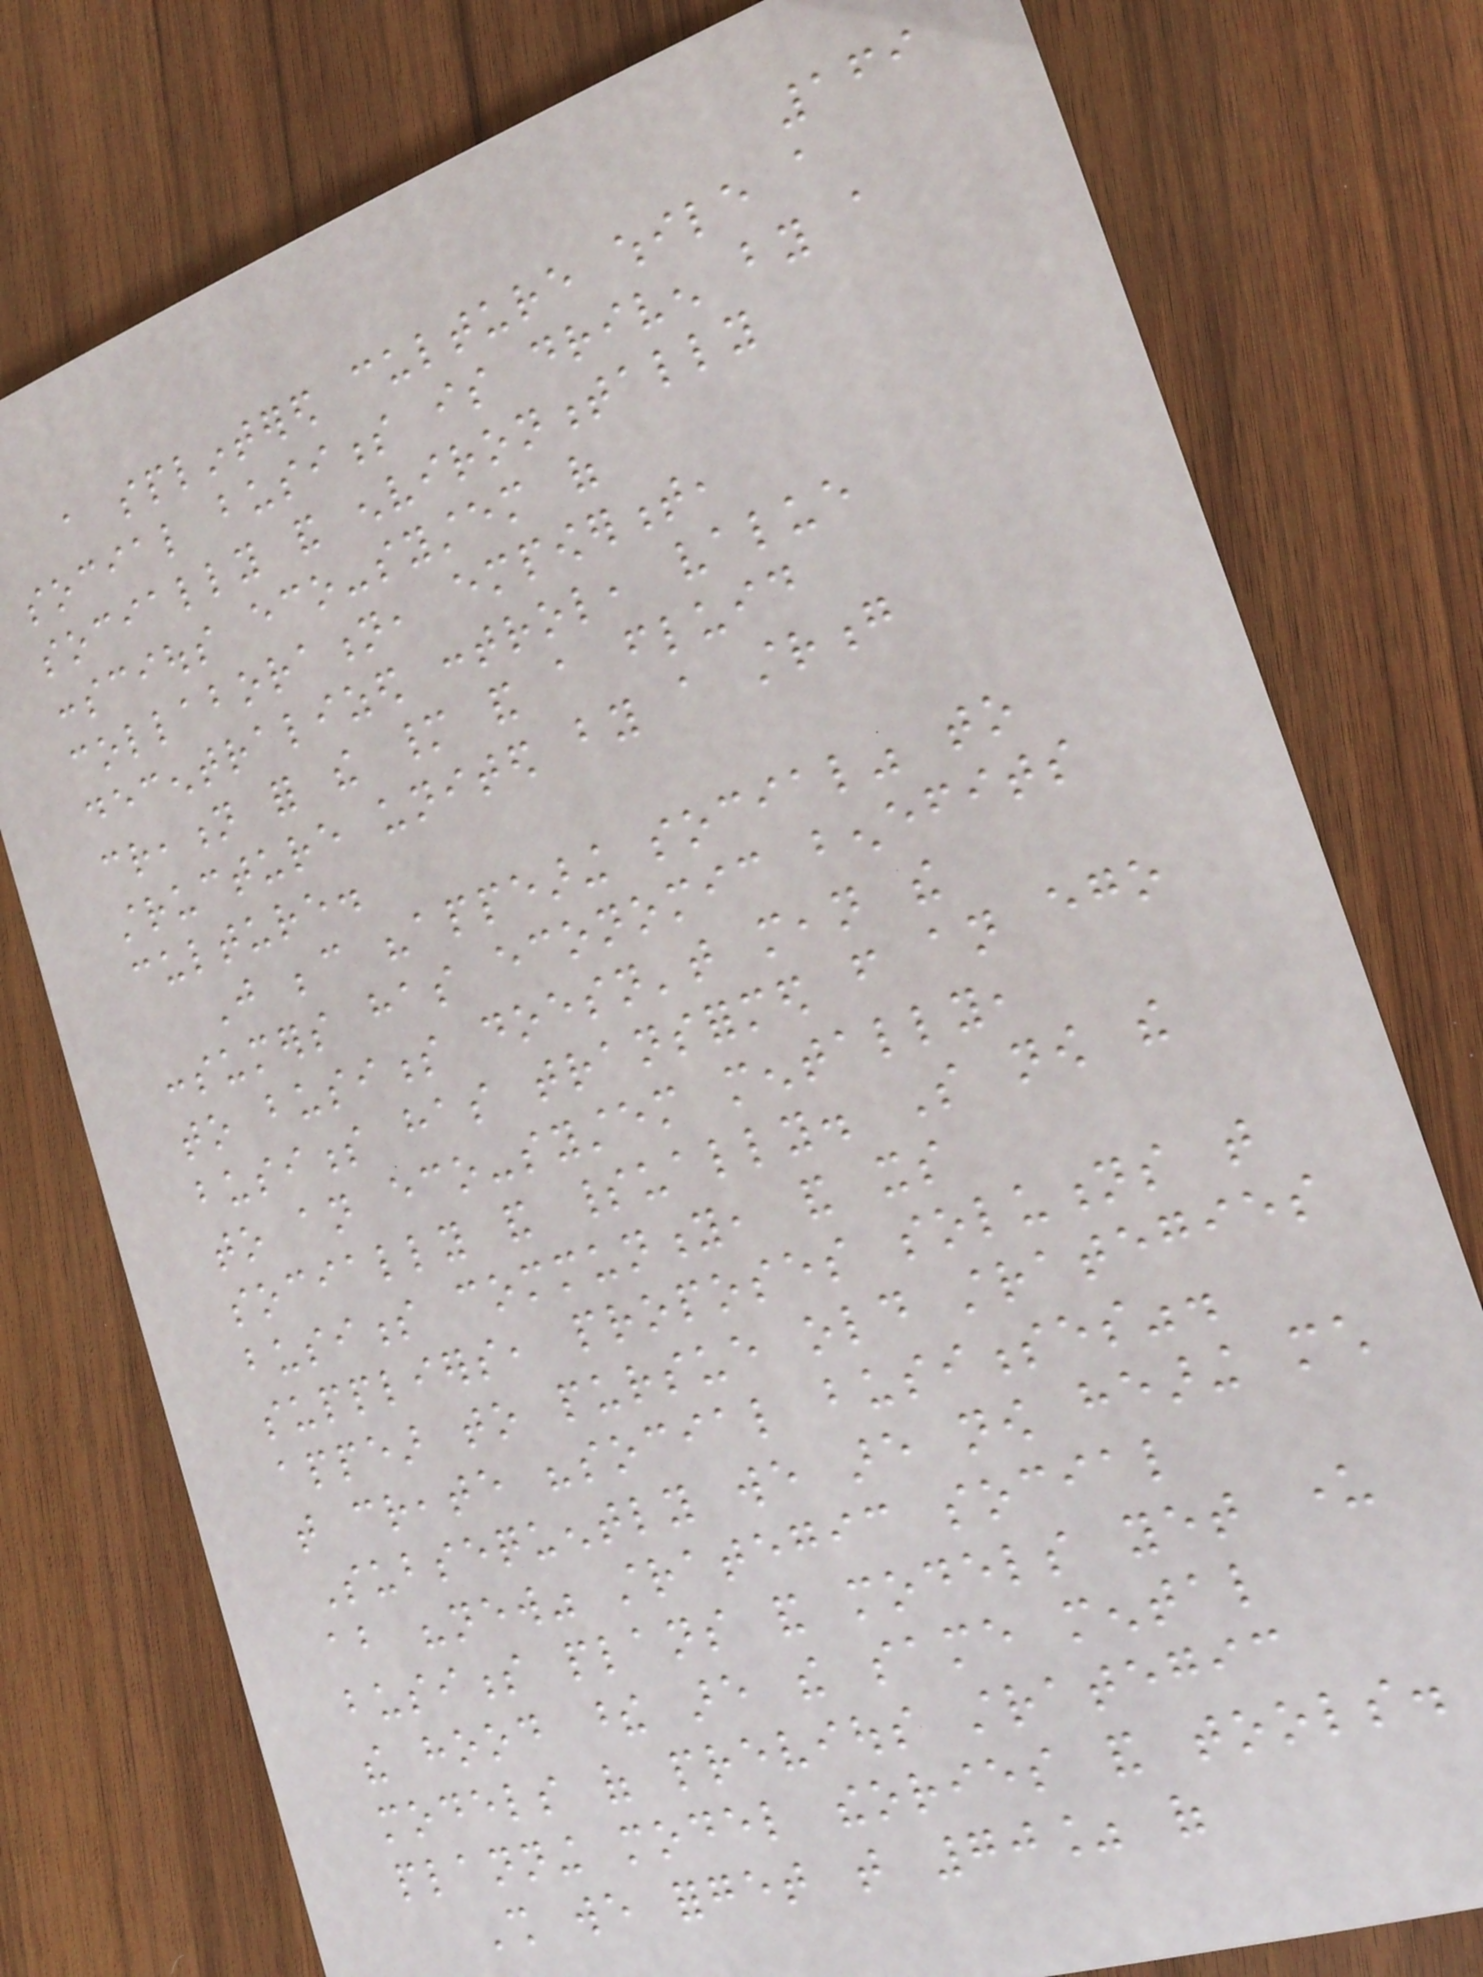169
a splintered culture while a
social business is driven by a
socially and environmentally
conscious eco-system of
collaboration, empowerment,
decentralized control, value
creation for the many and a fluid
structure united by a strong
culture.
Just because "appearing social" to
consumers has economic benefits
to business doesn't mean the
business has transformed from an ego
to an eco-system mentally,
socially and spiritually. So now the
business community, and its
suppliers, proposes solutions that
appear to pursue old strategies
that create "social businesses".
Subsequently we are now hearing much
about "new" strategic social
business plans and models yet under
the hood these are the same mental
models of previous strategic
planning model theories and tools.
Shall we forget that 70% of
